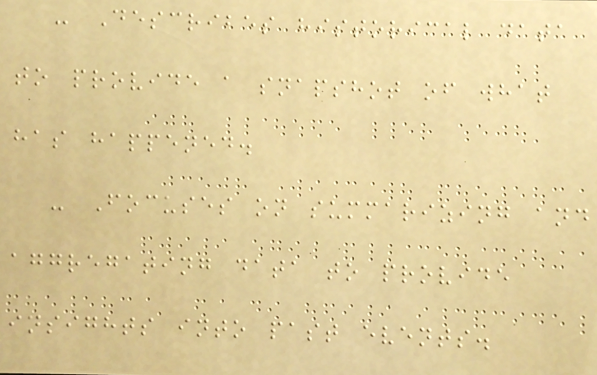- Describes historical data
to provide a snapshot of what
has happened.
- Focuses on summarizing and
aggregating data to provide
insights into past events.
